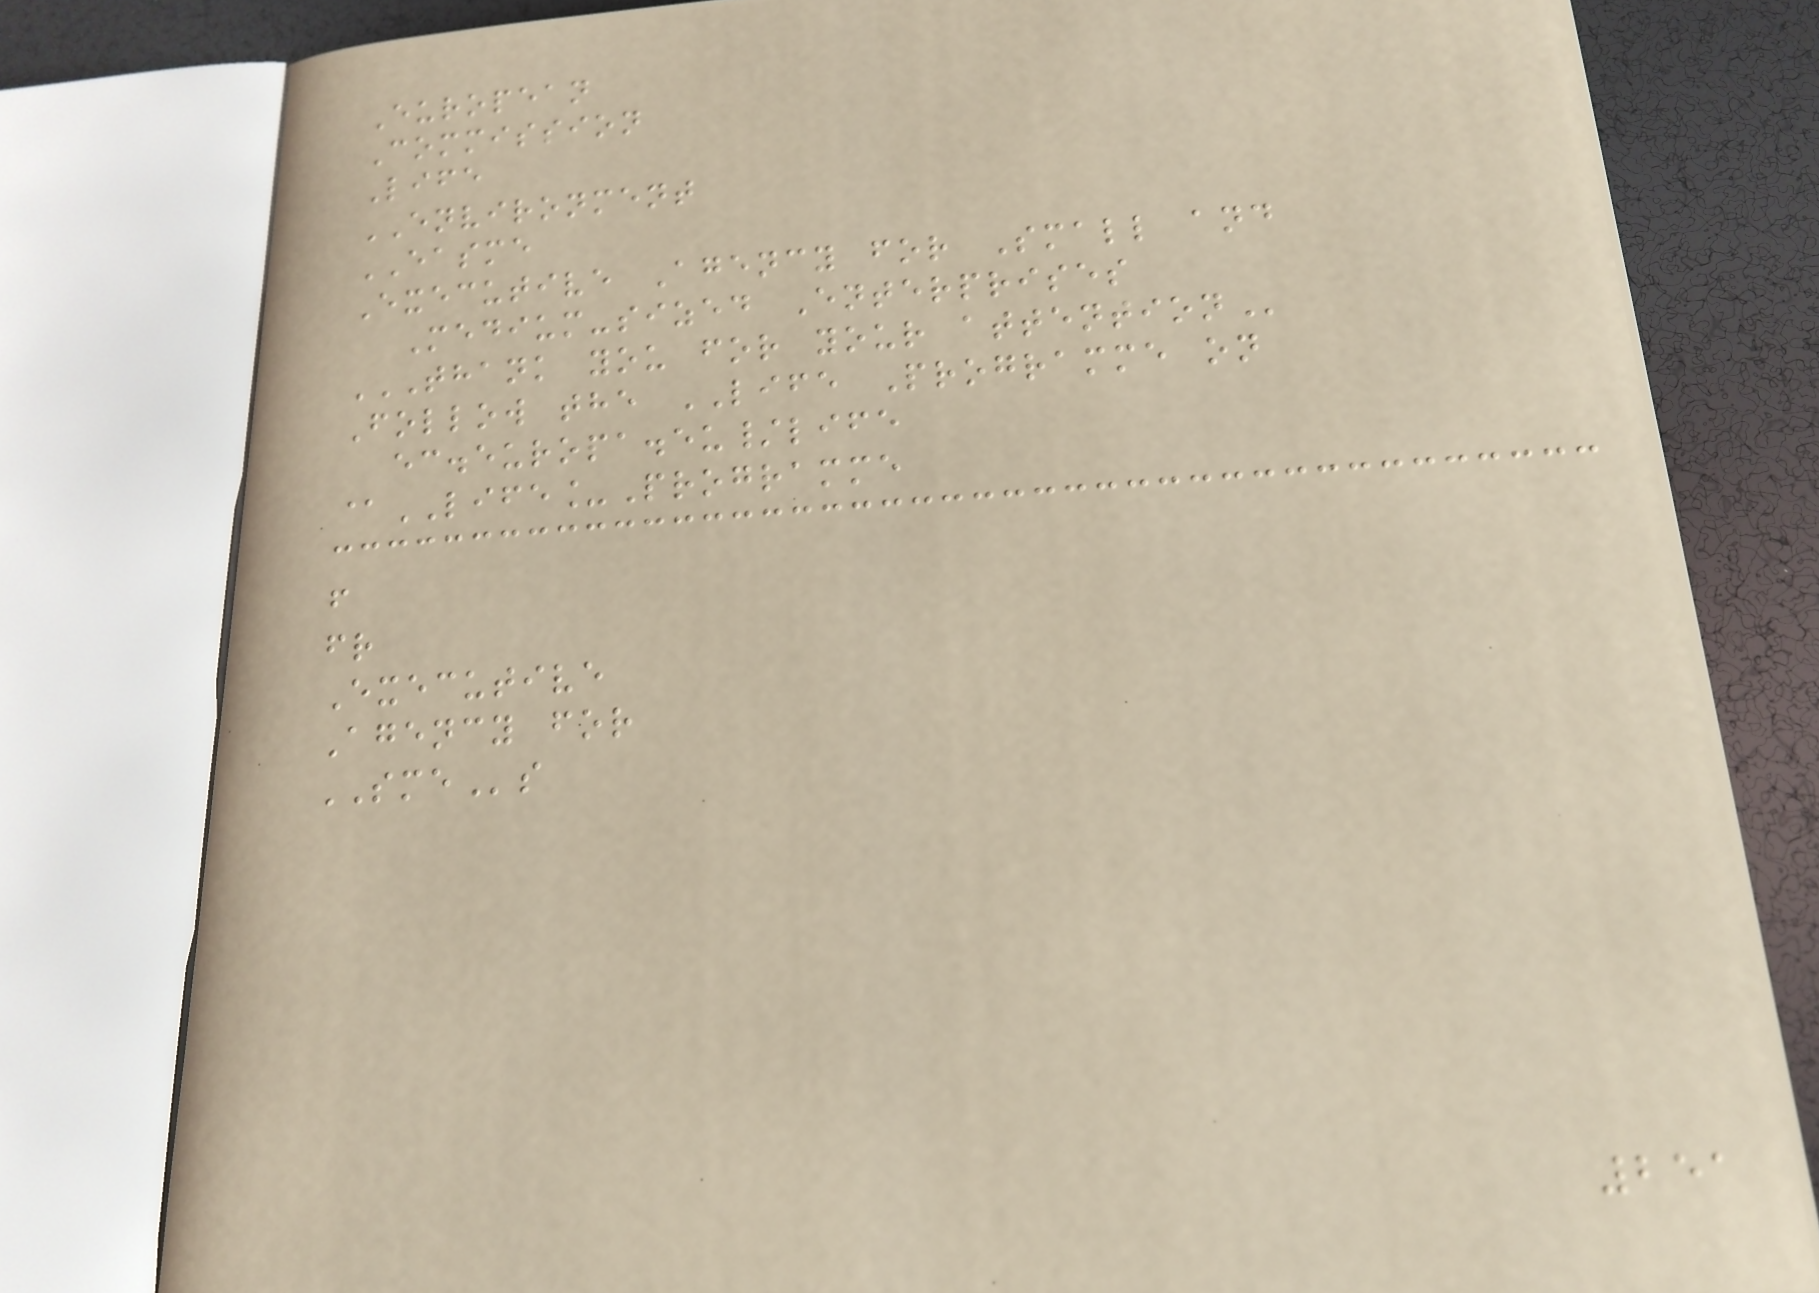European
Commission
Life
ENVIRONMENT
EASME
Executive Agency for Small and
Medium-sized Enterprises
THANK YOU FOR YOUR ATTENTION
Follow the LIFE Programme on
ec.europa.eu/life
@LIFE_Programme
f
fr
Executive
Agency for
SMEs
251
